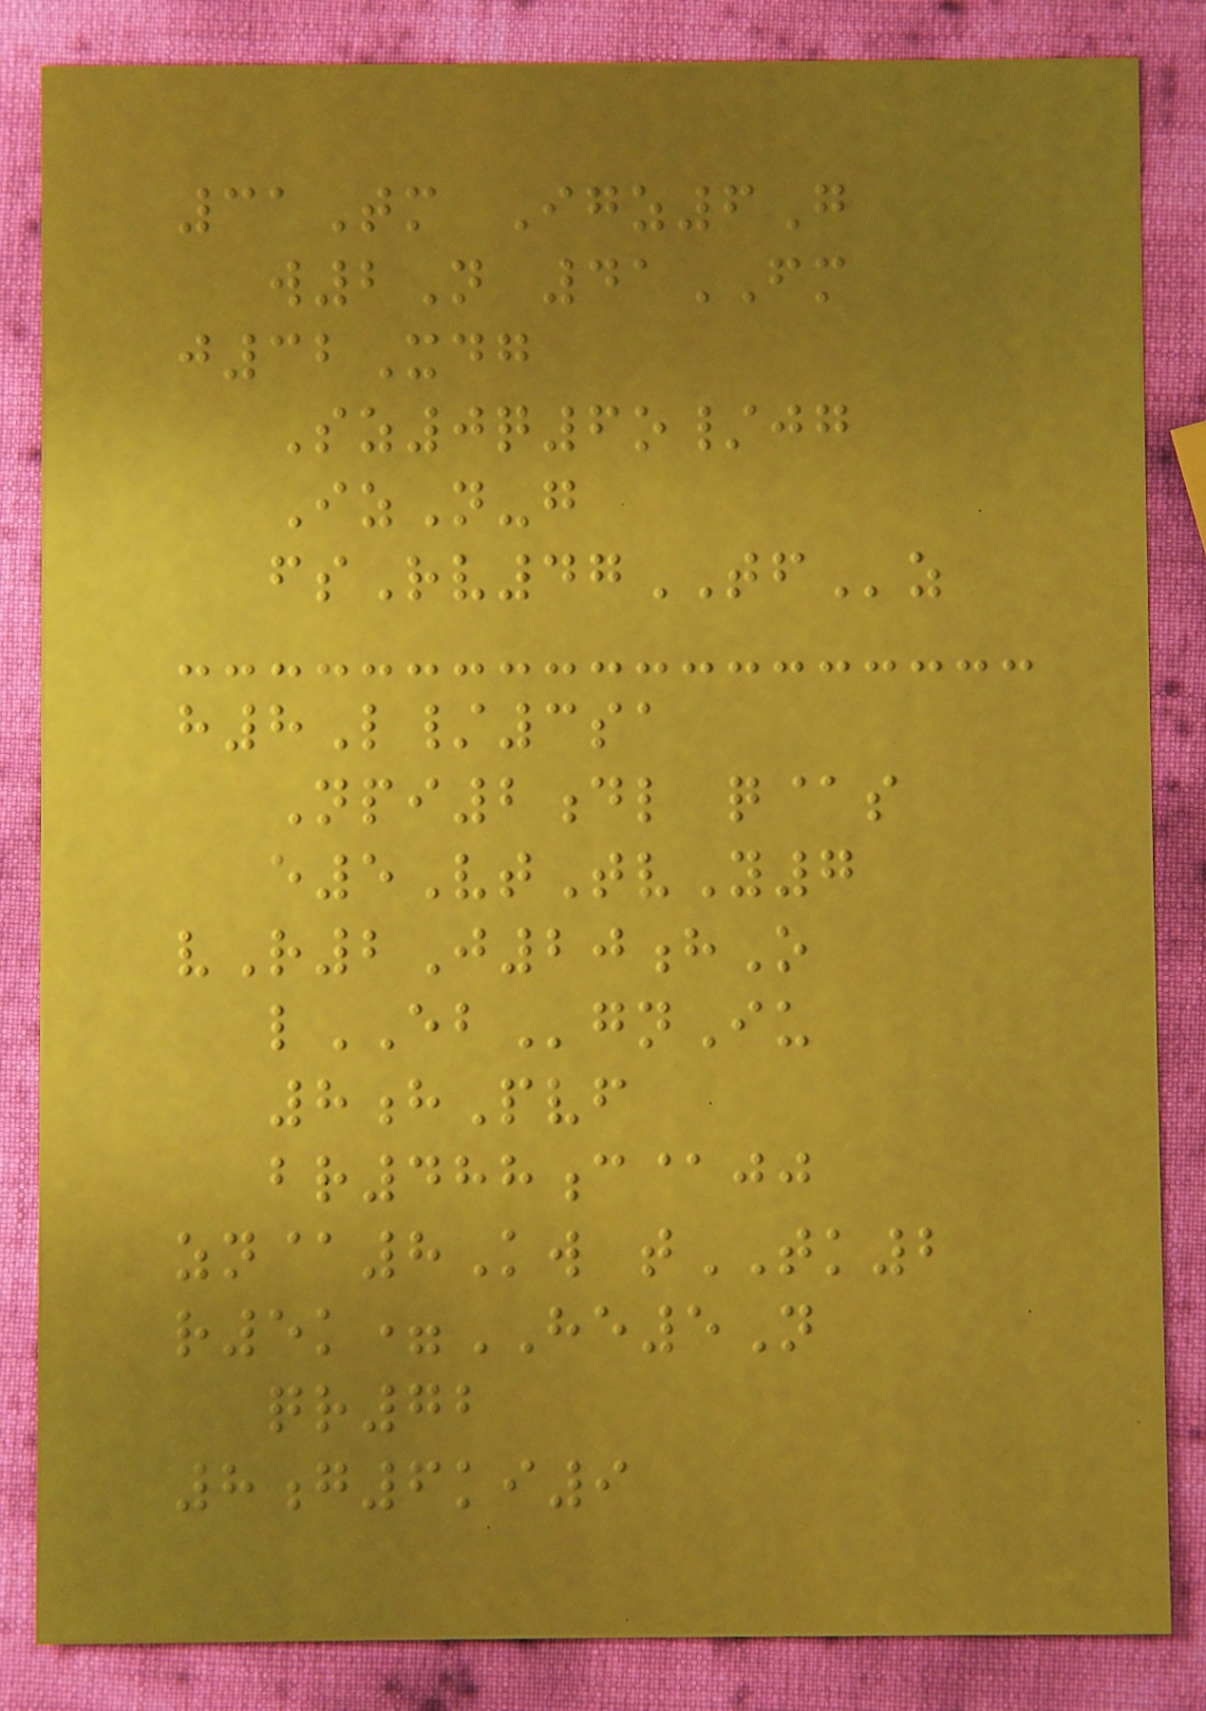31Tm Igz6G
w2N 41FM
j32Xdg
Sz0q6o/jg
IzN-g
fsRv47TFz
h8L/3sa
Npi2dl q@s
e5VtTvY7
vR2J20hO
lEBgnIu
8hPvf
br488c@jj
zn@8Kw tTK2
r5k=HE5N
qr72
8g6ki9
